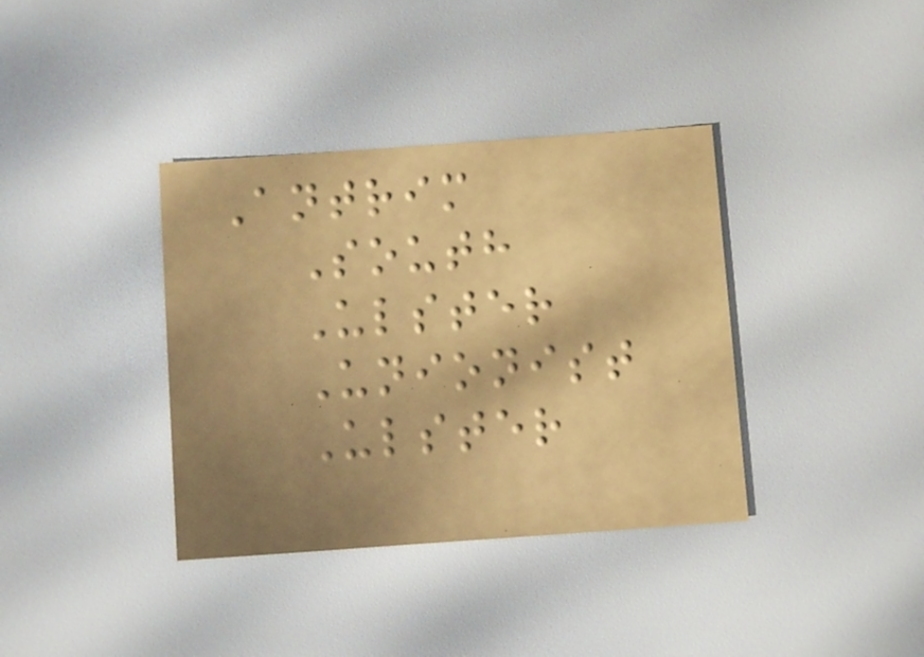Antrim
South
Ulster
Unionist
Ulster
